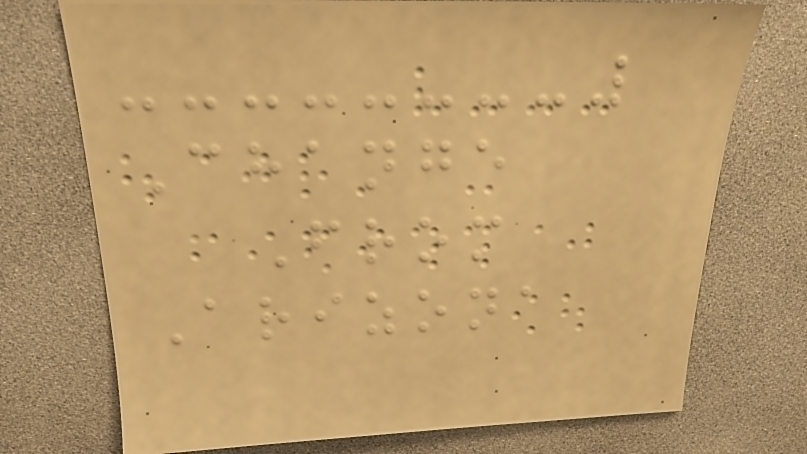Change
From
Arizona
